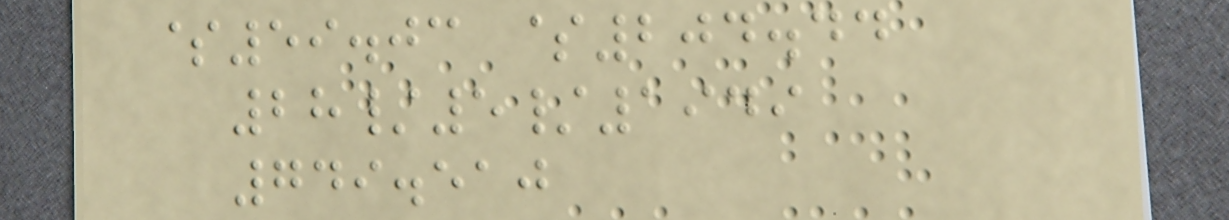$59.03 $204.44
28/5/1949
749.510
